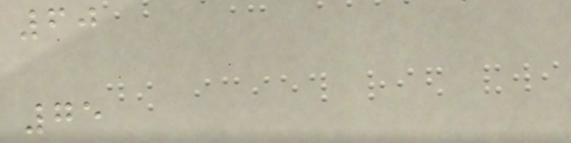60
75
